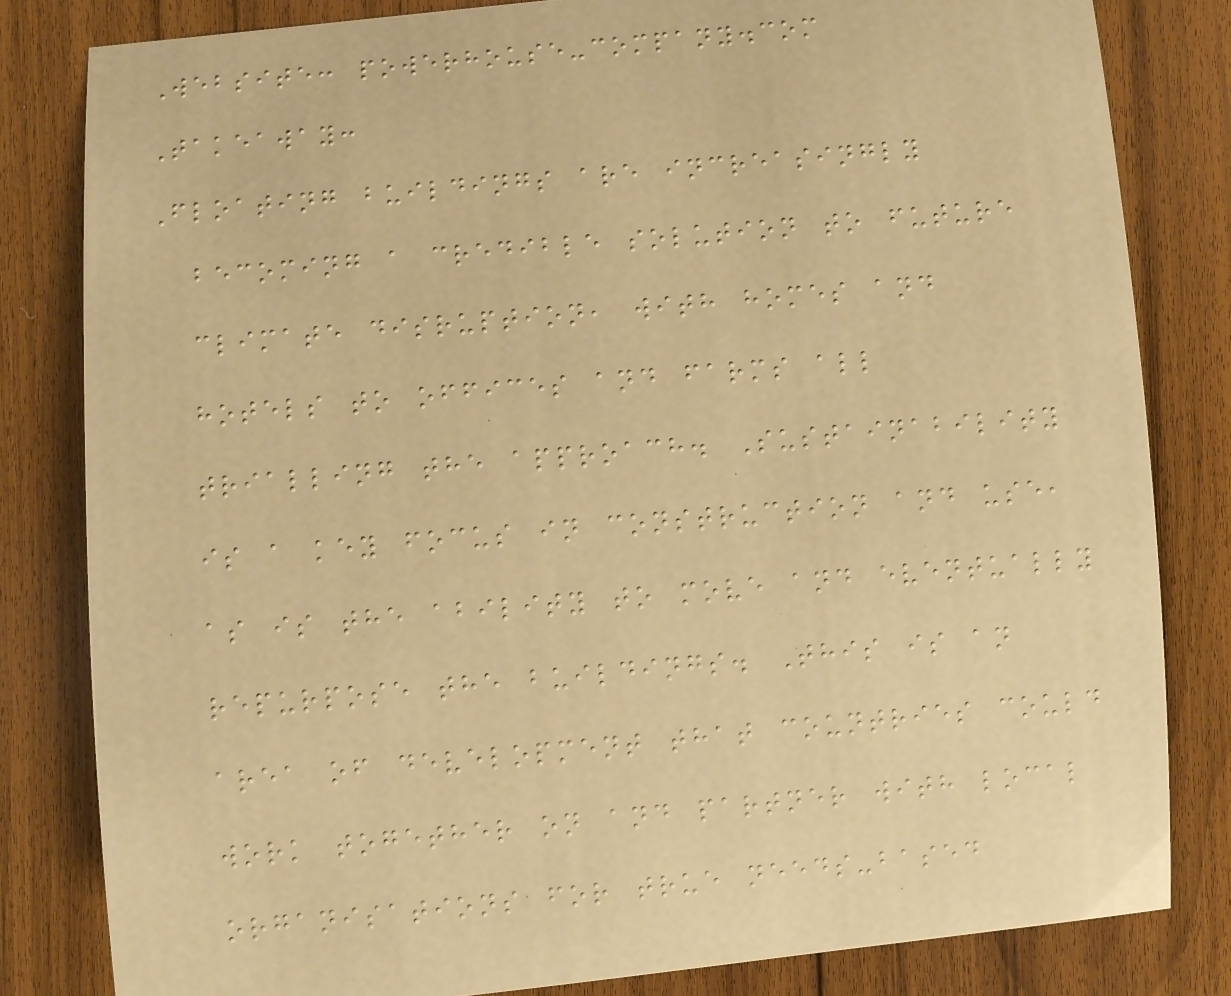Website: powerhouse-company.com
Takeaway:
Floating buildings are increasingly
becoming a credible solution to future
climate disruption, with homes and
hotels to offices and farms all
trialling the approach. Sustainability
is a key focus in construction and use,
as is the ability to move and eventually
repurpose the buildings. This is an
area of development that countries could
work together on and partner with local
organisations for true needs-based
